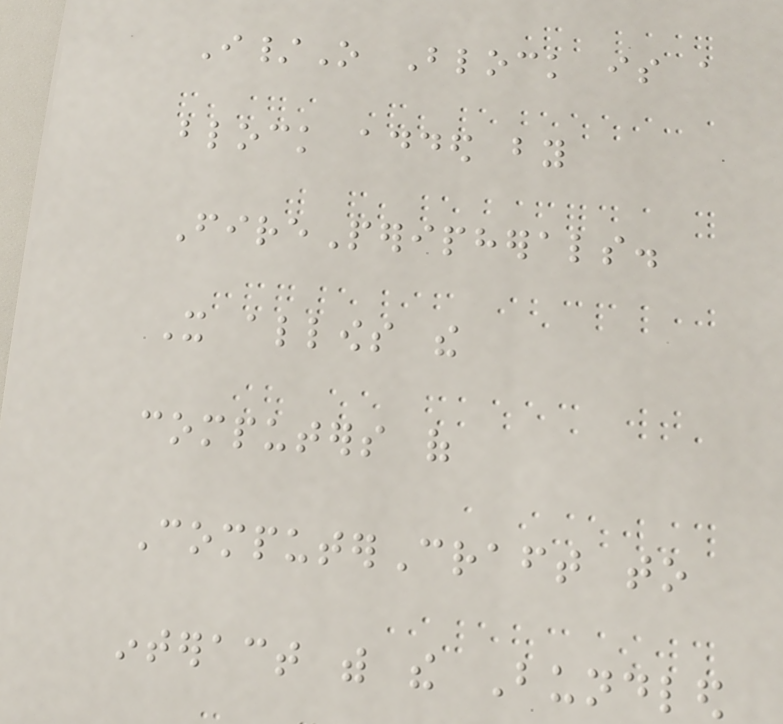I/O Block is a
block added by
FirePeripherals.
It allows the
computers of
ComputerCraft to
interact with the Bundled
